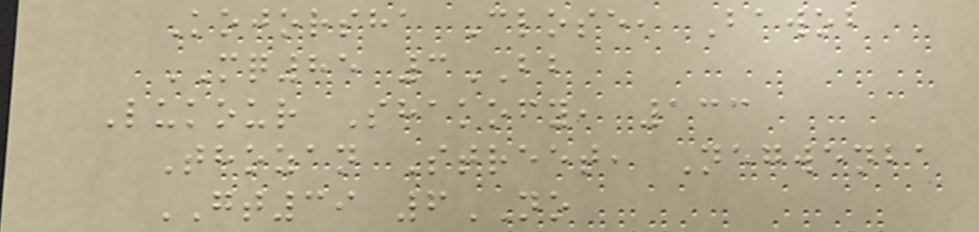Kojorsha Close, Bawob
MQ85 3BB
Lukour Shakofy, 133
Thozan Street, Negwenba
GT39 6NO
